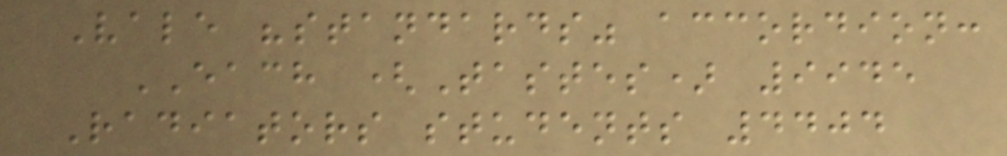Vale "standards" accordion:
EACH (Tastes) 9945
Radiators students 4404
